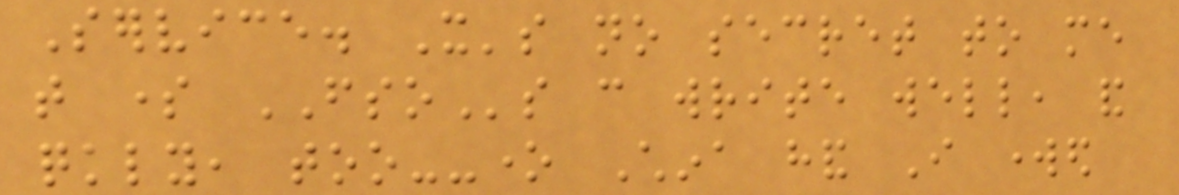Service. It's no secret to me
that some FSOs can write well, and
quickly, too--one China hand I worked
